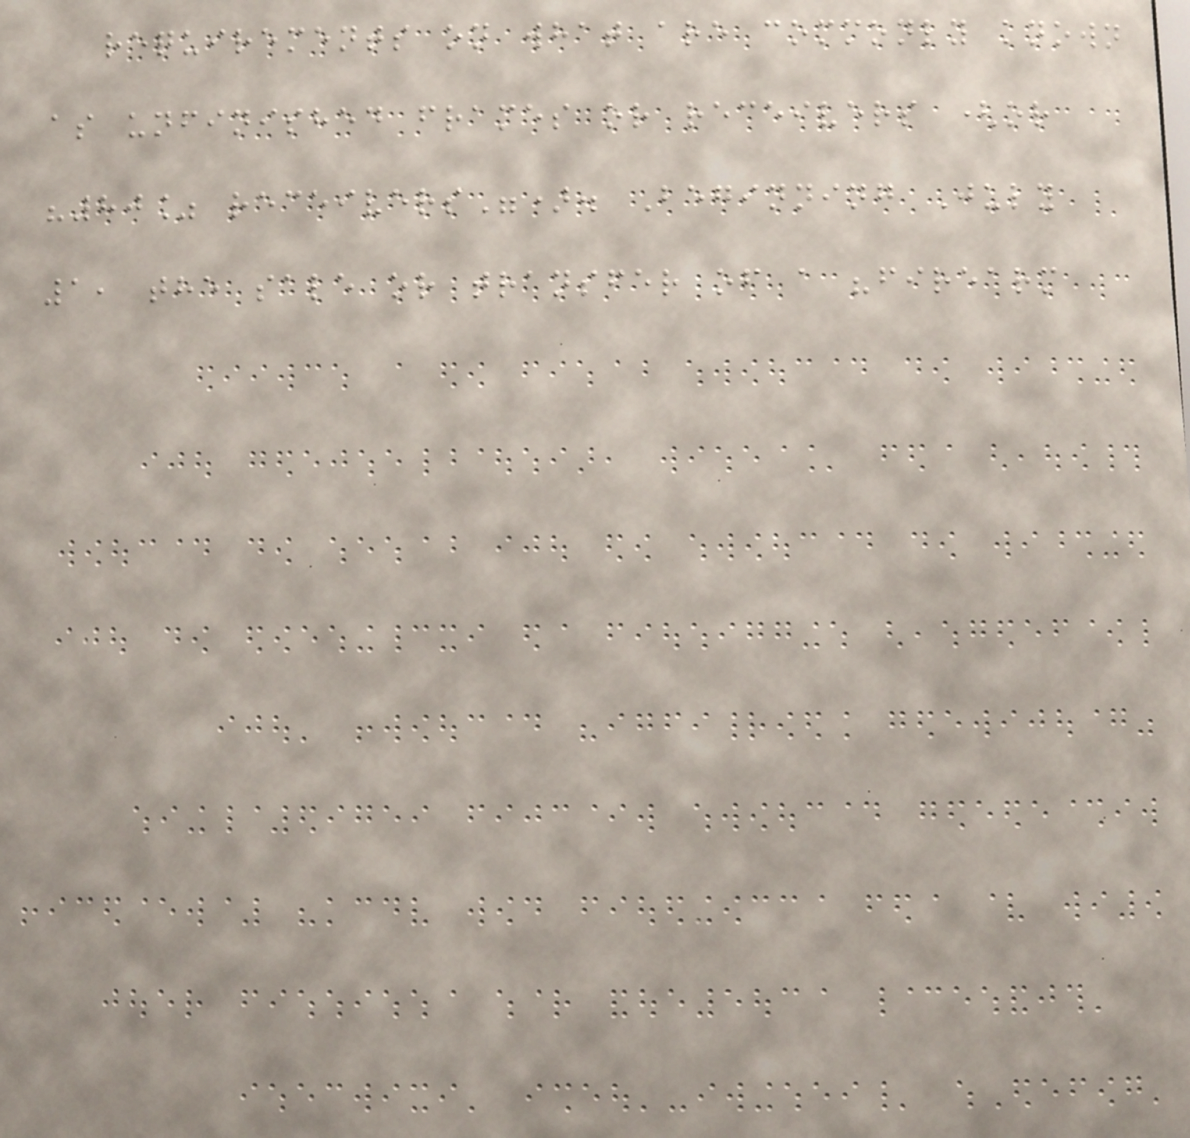requirements on what are commonly known
as unfinished frames or receivers (or
"80% receivers"). Beginning July
1, the sale or transfer of a "firearm
